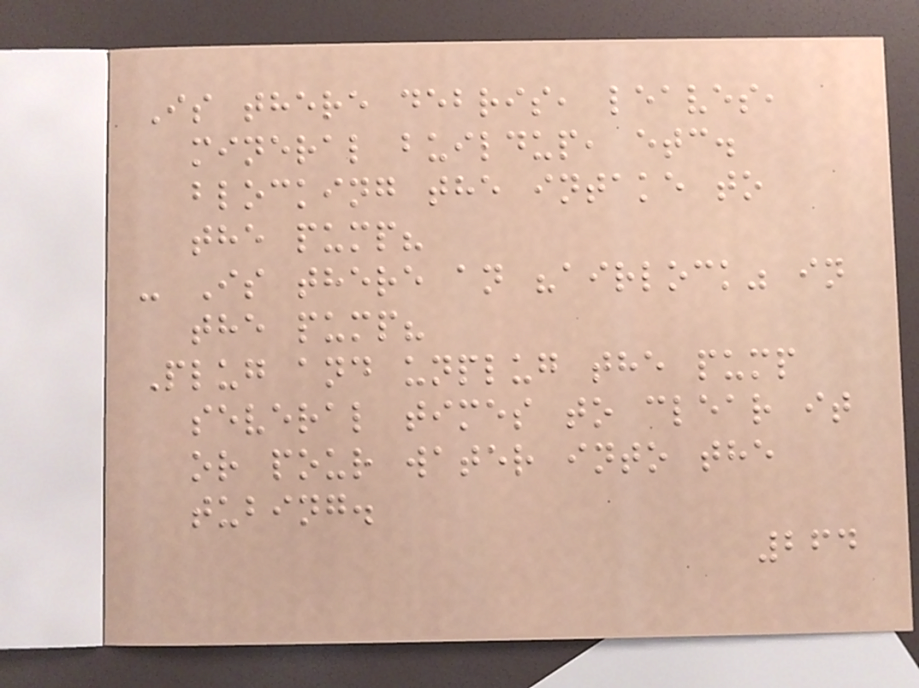Is there debris, leaves,
mineral buildup, etc.
blocking the intake to
the pump?
- Is there an "airlock" in
the pump?
Plug and unplug the pump
several times to clear it
or pour water into the
tubing.
264
